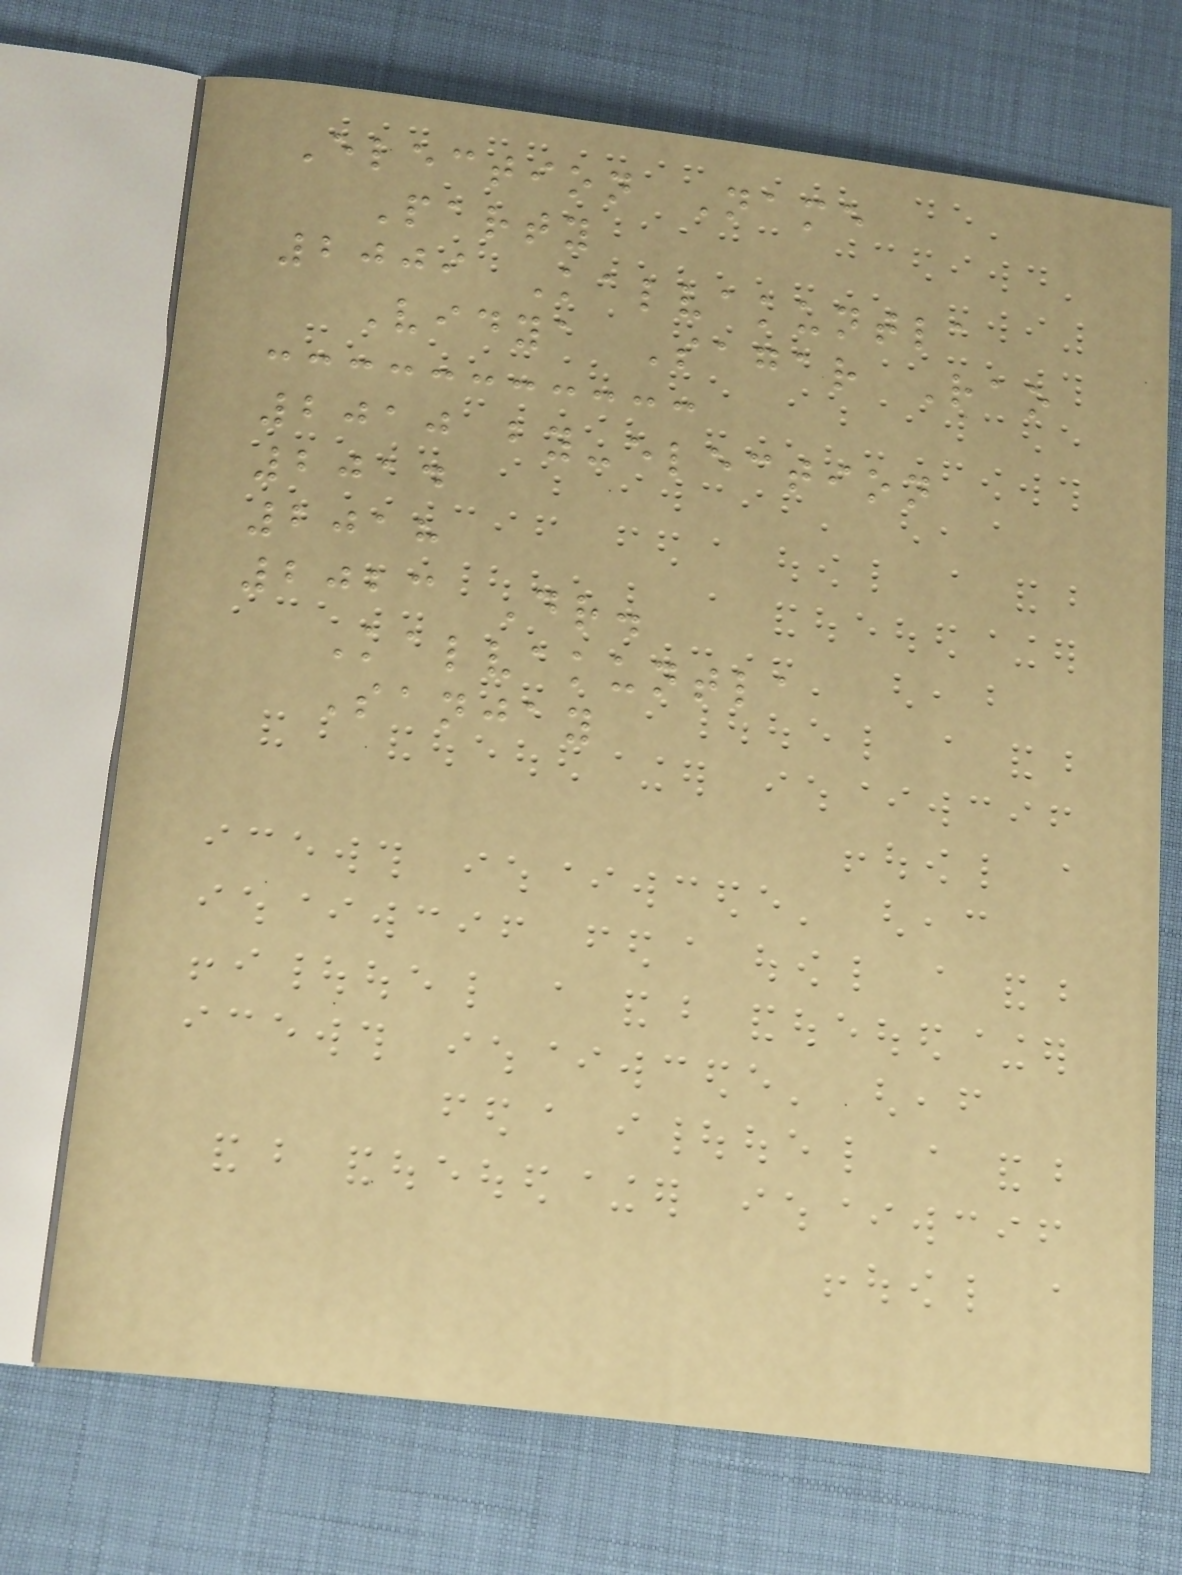Election Name
Party
2009 Kalvakuntla
Vidya Sagar Rao
2010 by-election
2014
2018
2023 Dr.
Kalvakuntla
Sanjay
